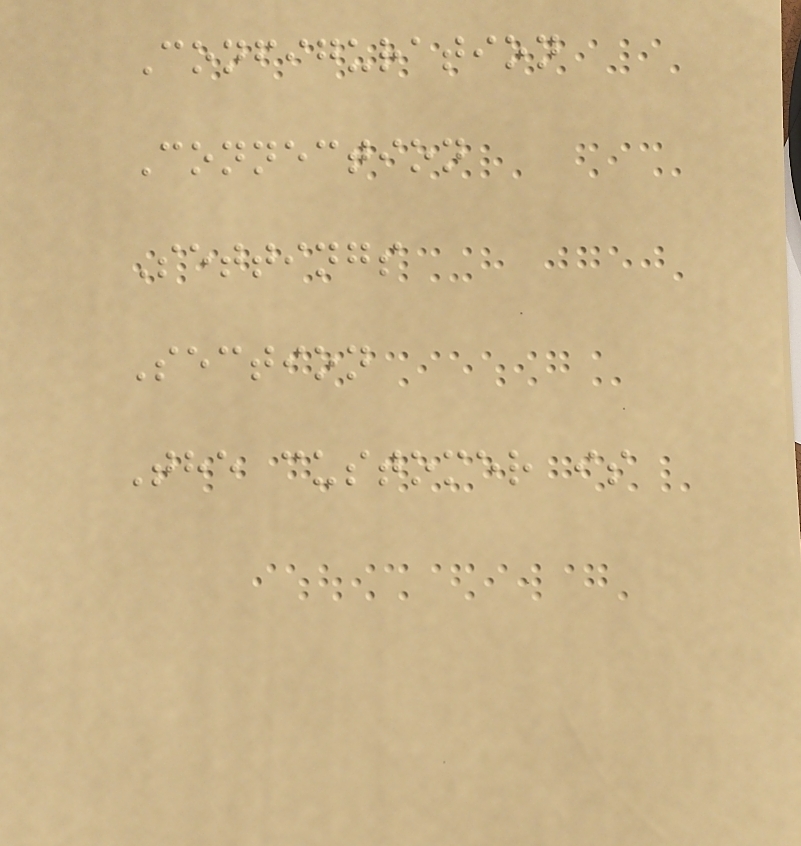Configuration
Connection
Settings
Section
The customer is
